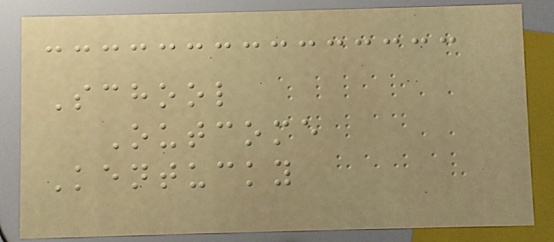School
Outcome
Kentucky
